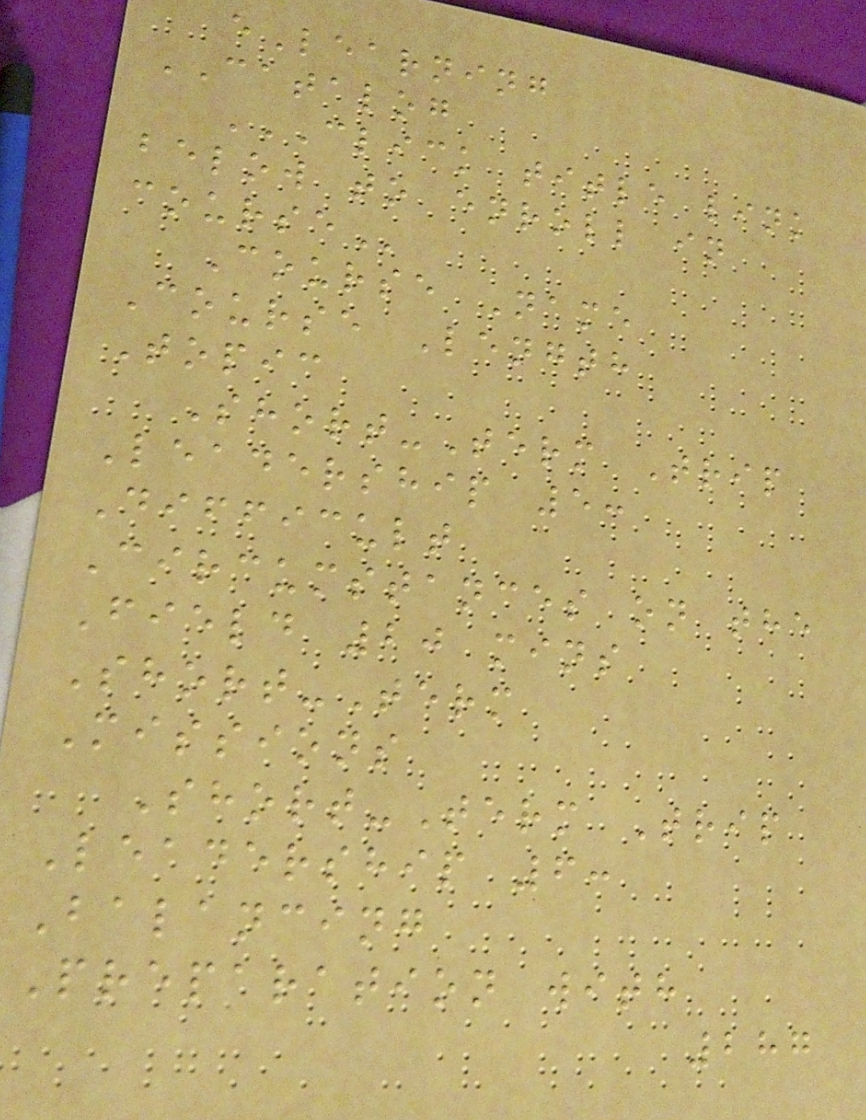eLearning
CATALOG
CLICK TITLE LINK
BELOW TO ENROLL IN
COURSE
Course Name
Course Length
Topic
Short-Term Trip
Leadership 5:
Difficult
Circumstances on the
Field 20 mins
Short-Term
Missions
Short-Term Trip
Leadership 6:
Balancing
Preparation with
287
